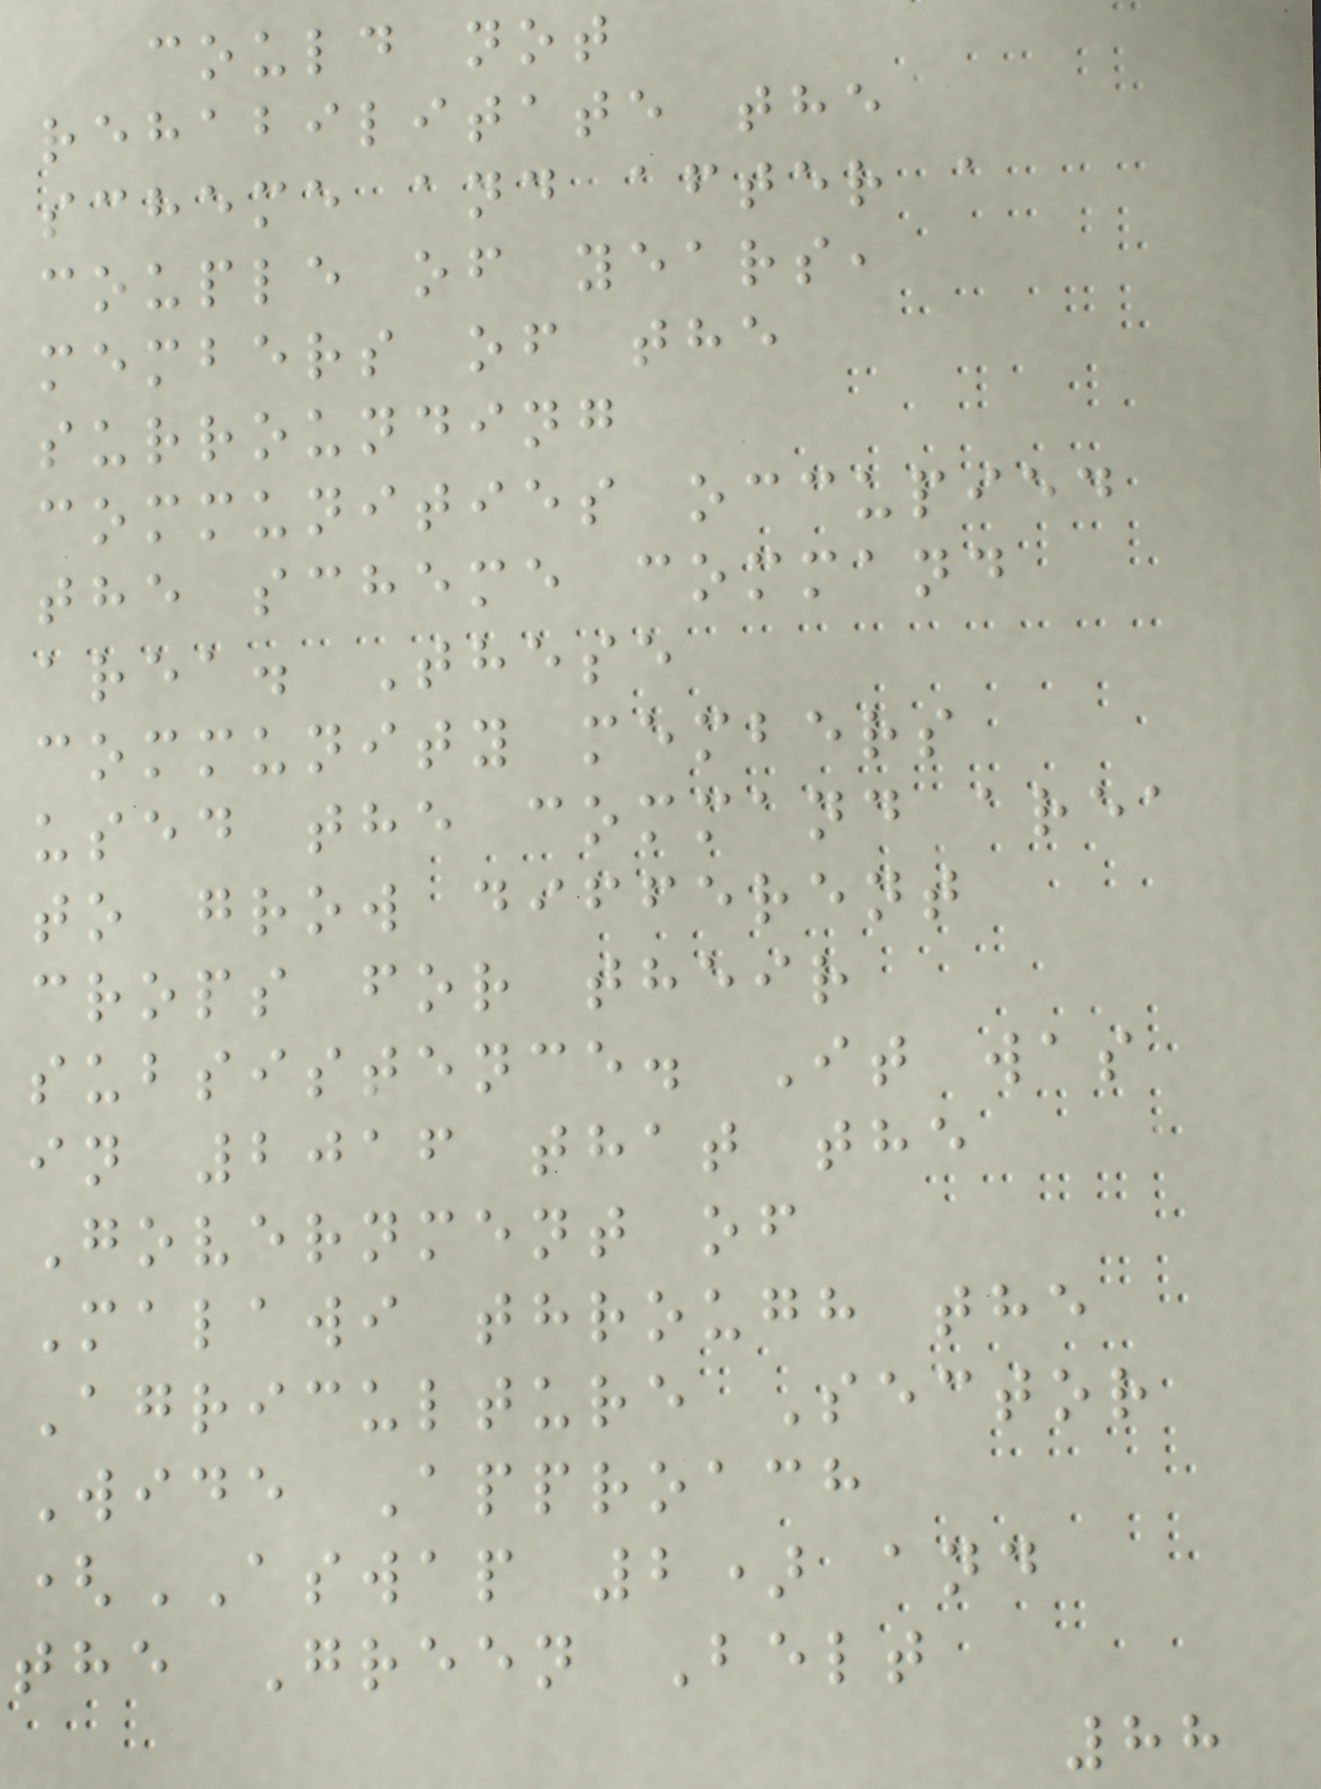could not
rehabilitate the
scheme and after a
couple of years,
members of the
surrounding
communities occupied
the scheme command
area. These
community members
used the command area
to grow different
crops for their
subsistence. It was
in 2016 that the
Government of
Malawi through the
Agriculture Sector
Wide Approach
(ASWAP 2) and
the Green Belt
88
